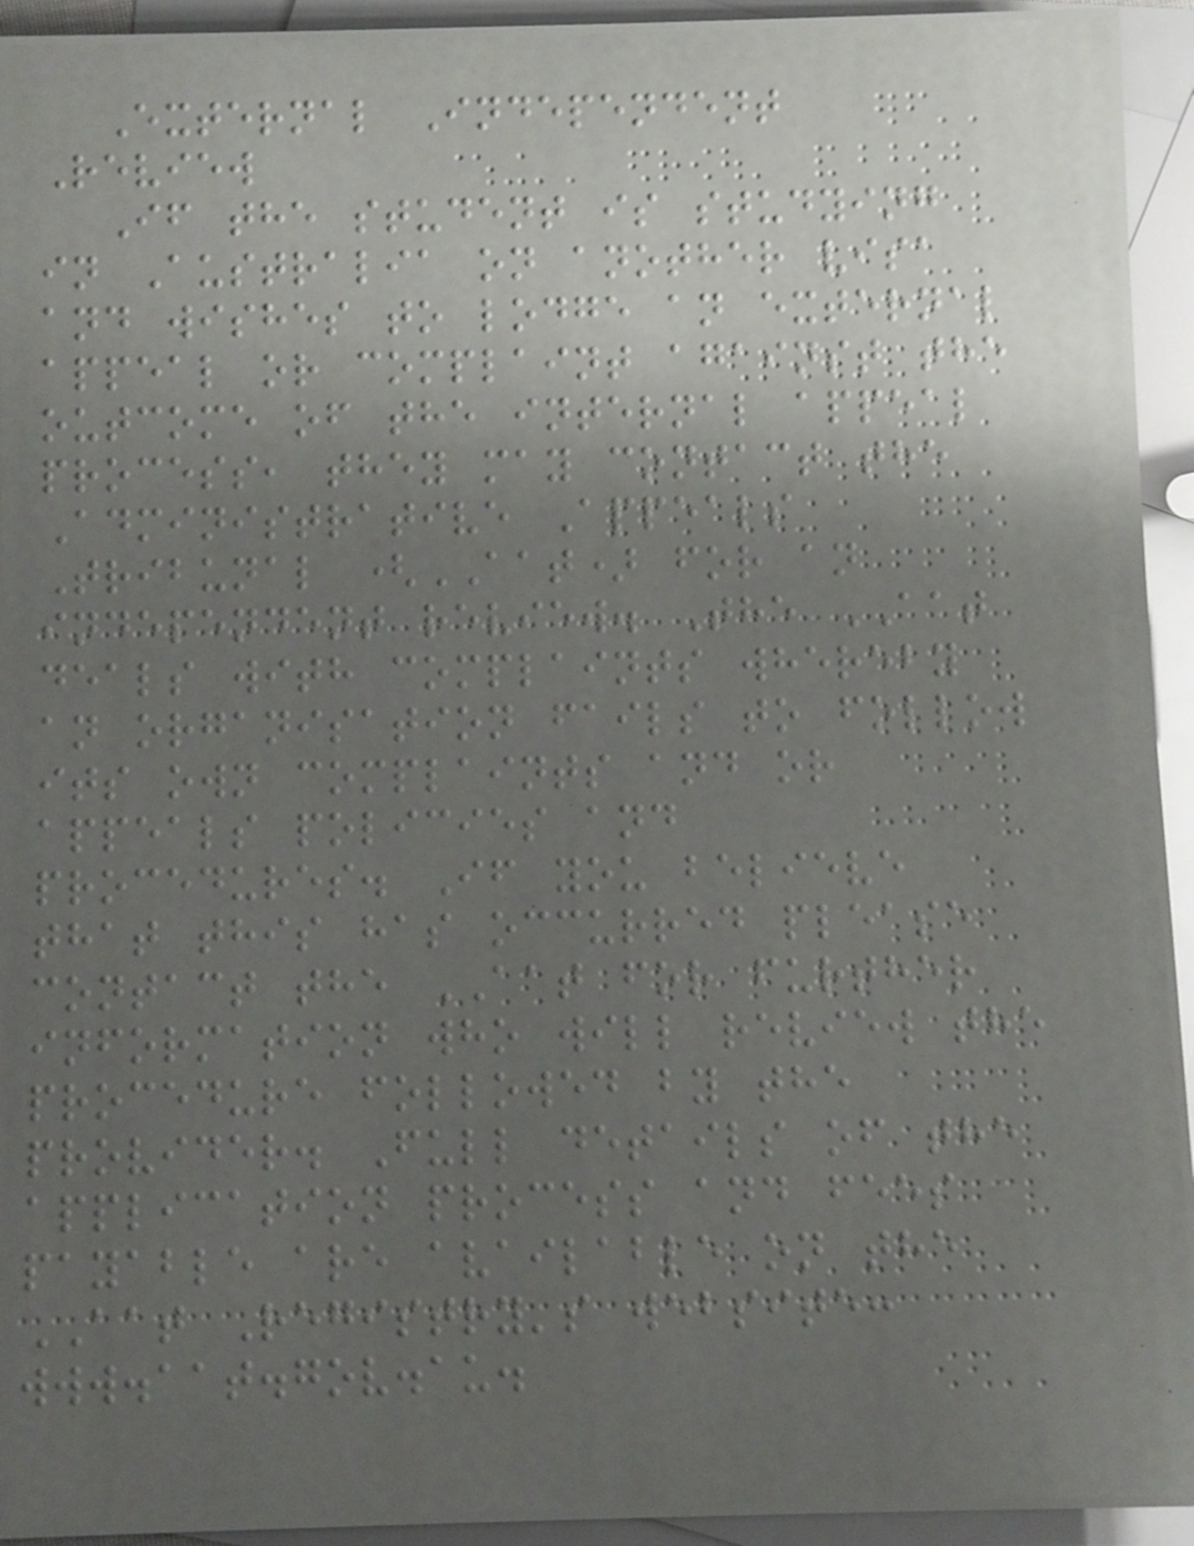External Independent
Review
If the student is studying
in Australia on another visa
and wishes to lodge an external
appeal or complaint against the
outcome of the internal appeal
process, they may contact the
Administrative Appeals
Tribunal (AAT) for an
independent review. The AAT
deals with complaints whereby
an organisation fails to follow
its own complaints and or
appeals policies and
procedures. If you believe
that this has occurred please
contact the AAT for further
information who will review the
procedure followed by the
provider. Full details of the
application process and fees
payable are available on the
AAT Registry's website:
www.aat.gov.au.
